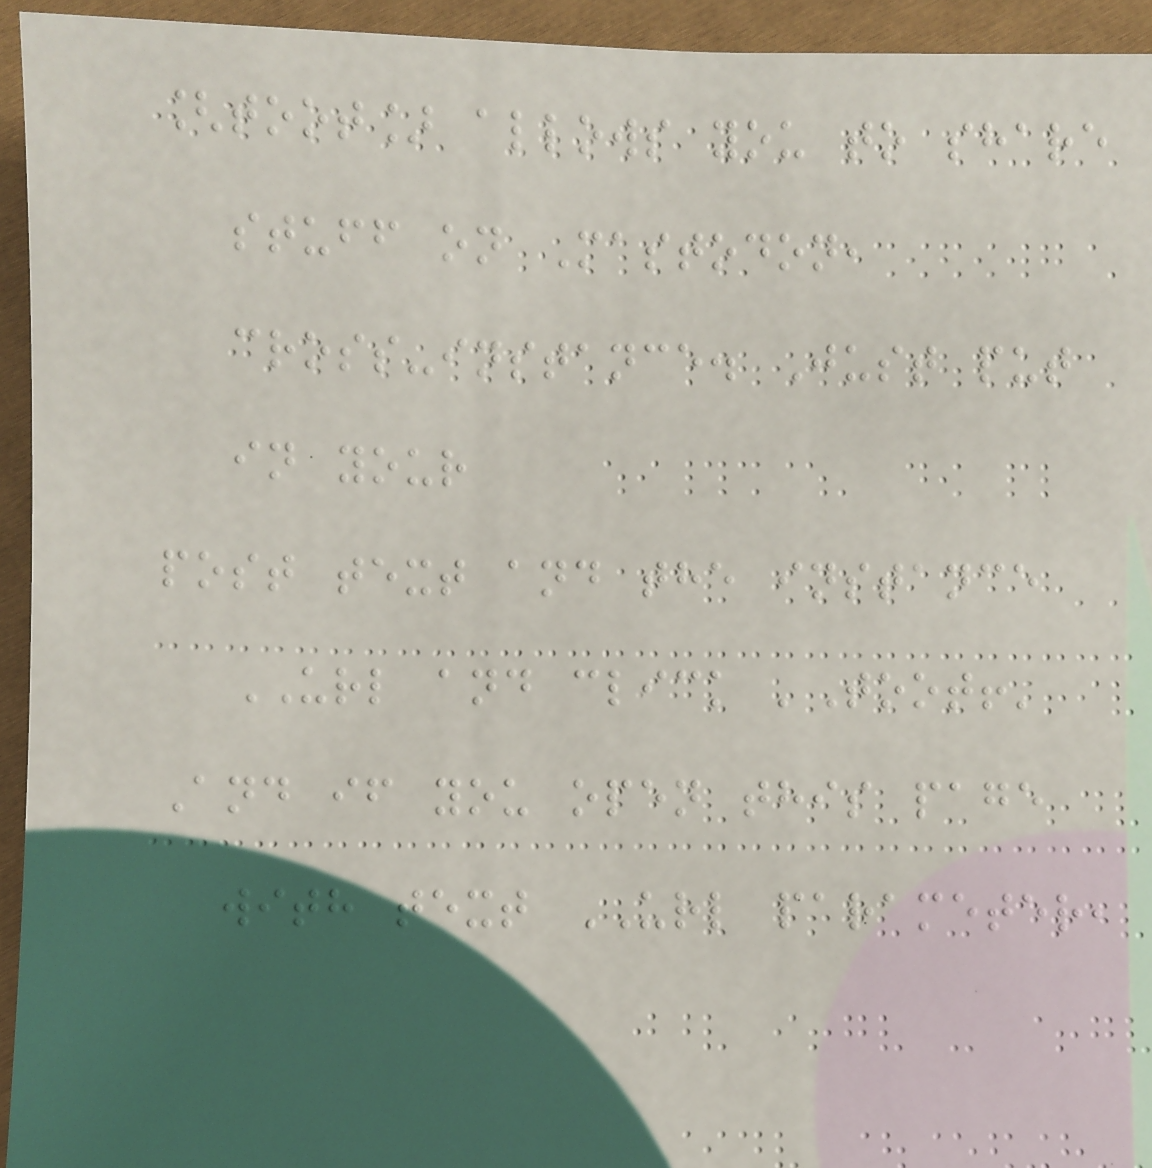[toot] allows you to share
stuff on Mastodon,
cross-instance. Just put
in your
post text and the instance
URL and click 'Toot!'
And if you open this page
with text URL parameter,
